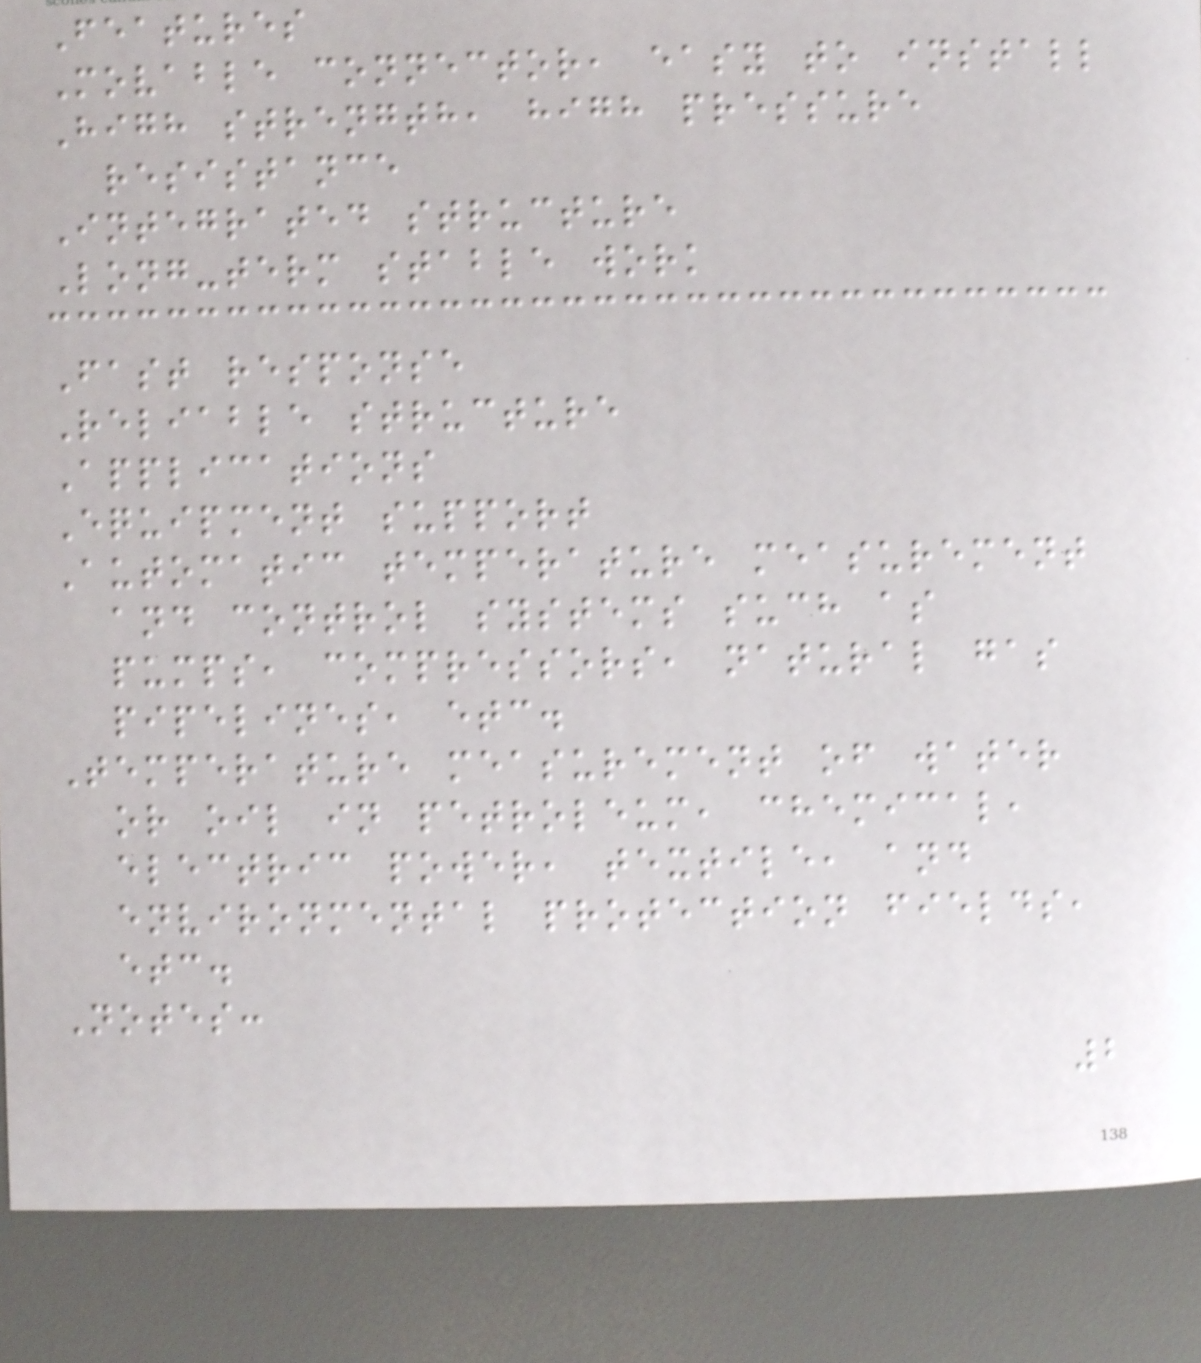Features
Movable connector, easy to install
High strength, high pressure
resistance
Integrated structure
Long-term stable work
Fast response
Reliable structure
Applications
Equipment support
Automatic temperature measurement
and control systems such as
pumps, compressors, natural gas
pipelines, etc.
Temperature measurement of water
or oil in petroleum, chemical,
electric power, textile, and
environmental protection fields,
etc.
Notes:
2
